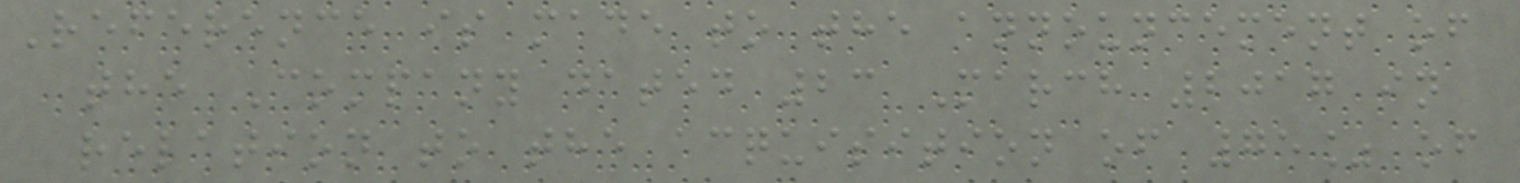Reference is made to the announcement of
the Company dated 23 March 2017 in
relation to the acquisition of 75% of
